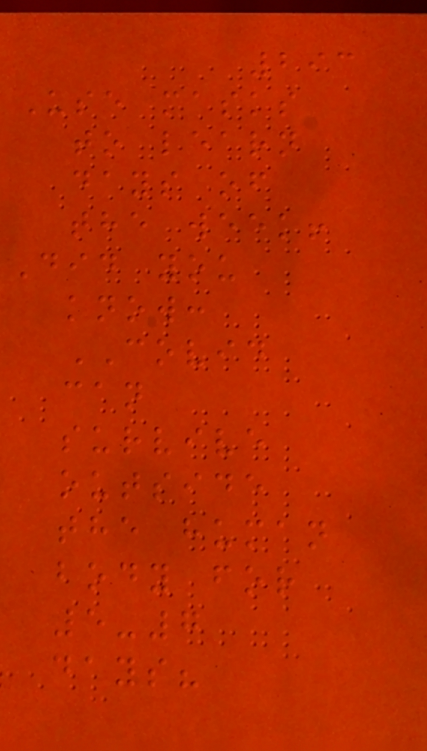293
Use masks
to learn
days of
the week!
Did you
know:
COVID
can
survive
outside
the human
body for
5-7
days?
